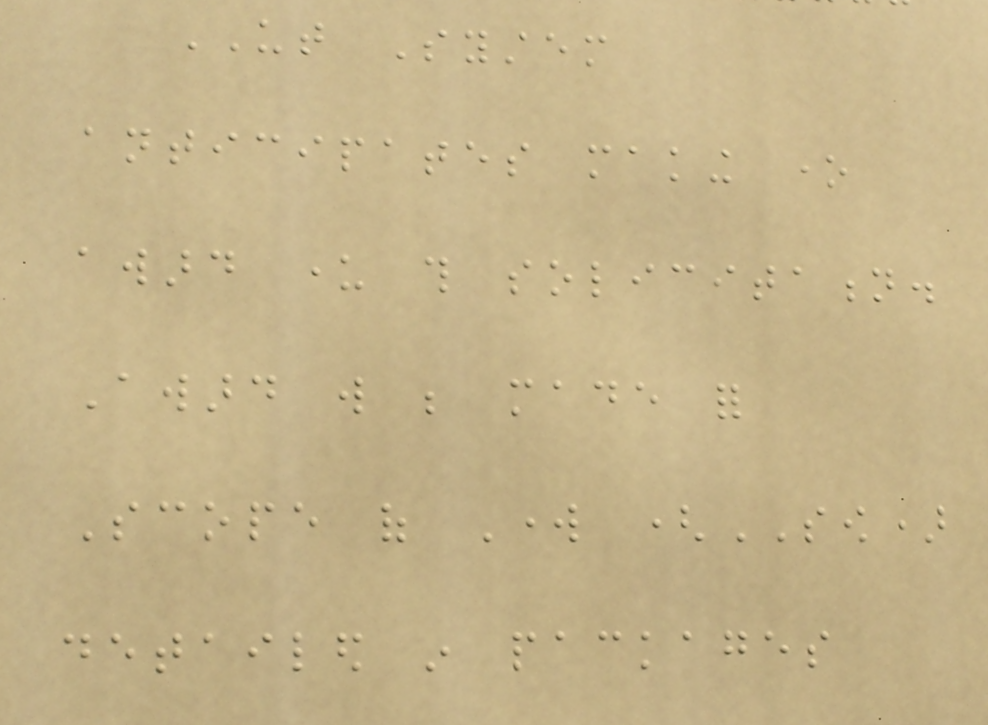UT System
anticipates making one
award under this solicitation.
Award will be made for
Scope of Work (SOW)
detailed in packages
